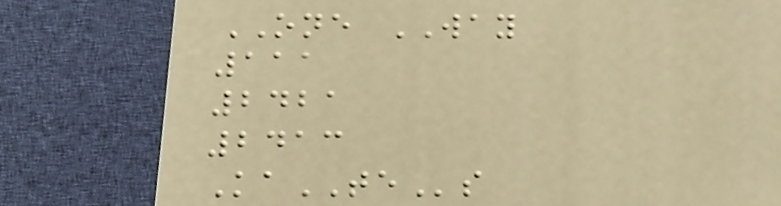ONE WAY
111
2421
2413
KaTEs
